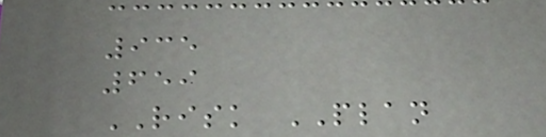935
659
RISK PLAN
